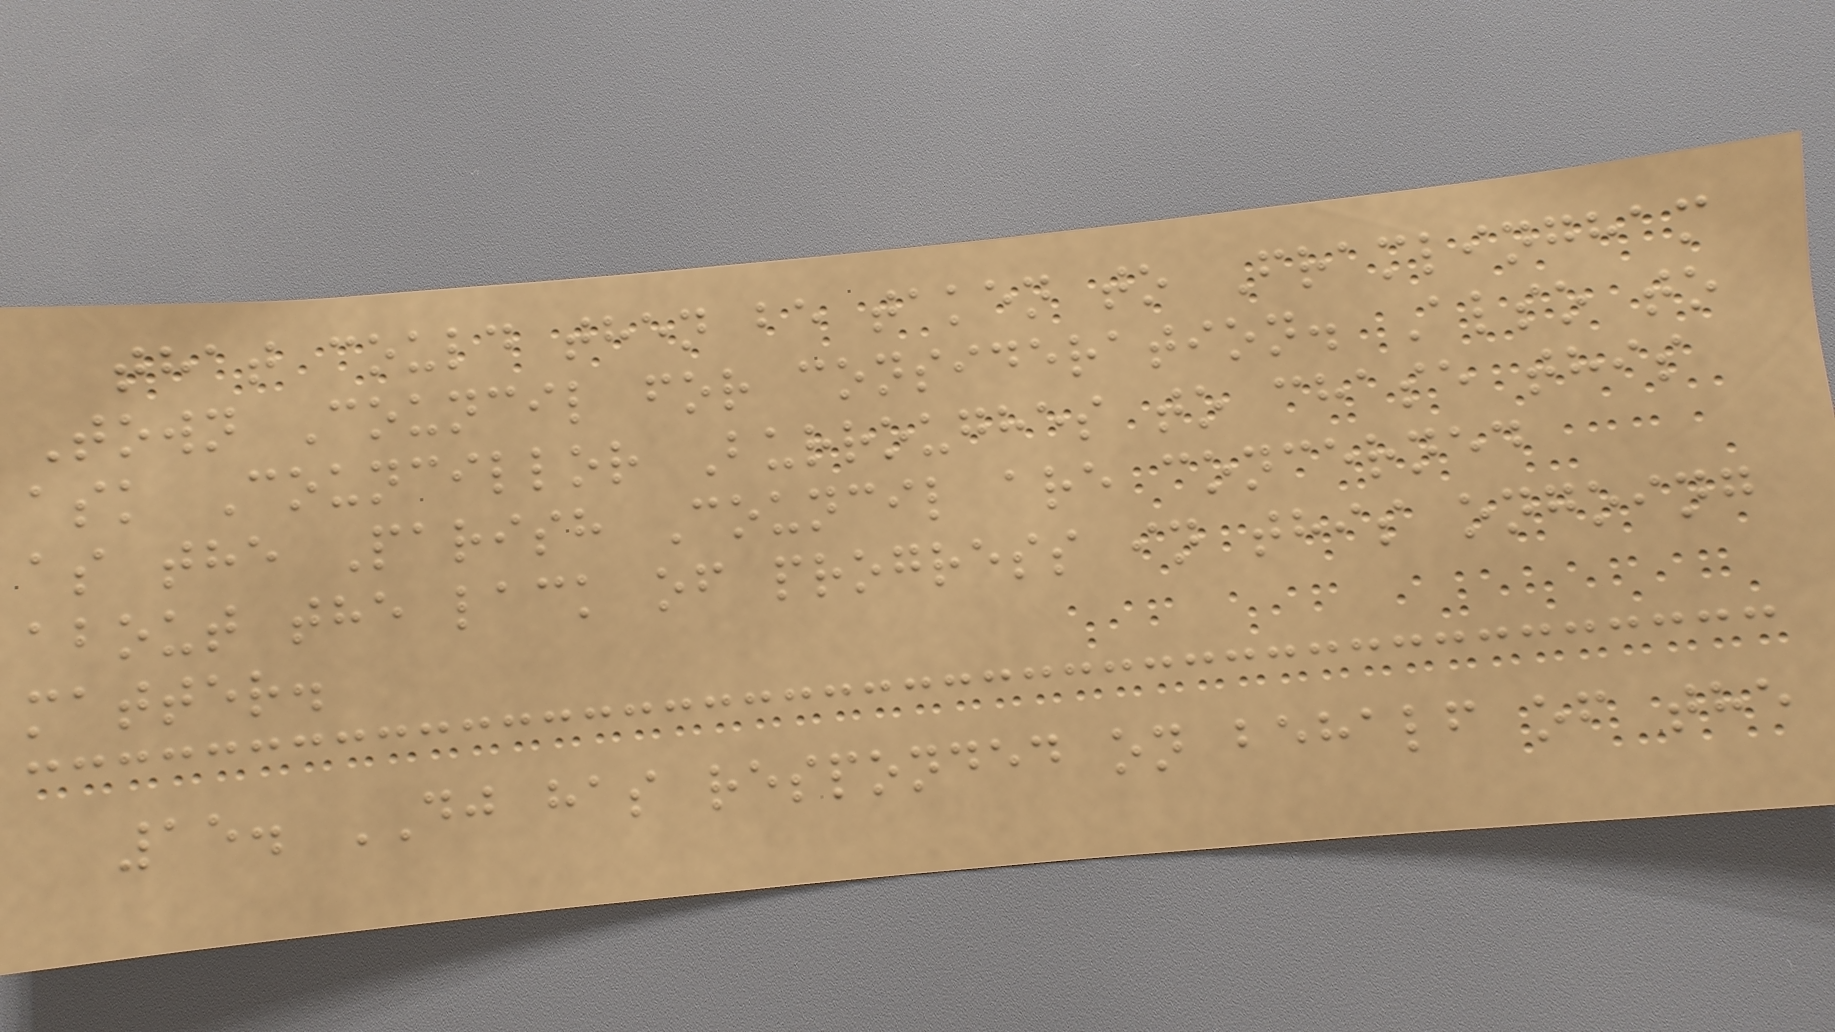that could then be taken to Framlingham
Town Council for consideration. Also to
ask Councillor Burroughes to chase this
as the Parish Council are concerned
about the lack of progress in this ongoing
matter.
15. DJ has responded on behalf of the
